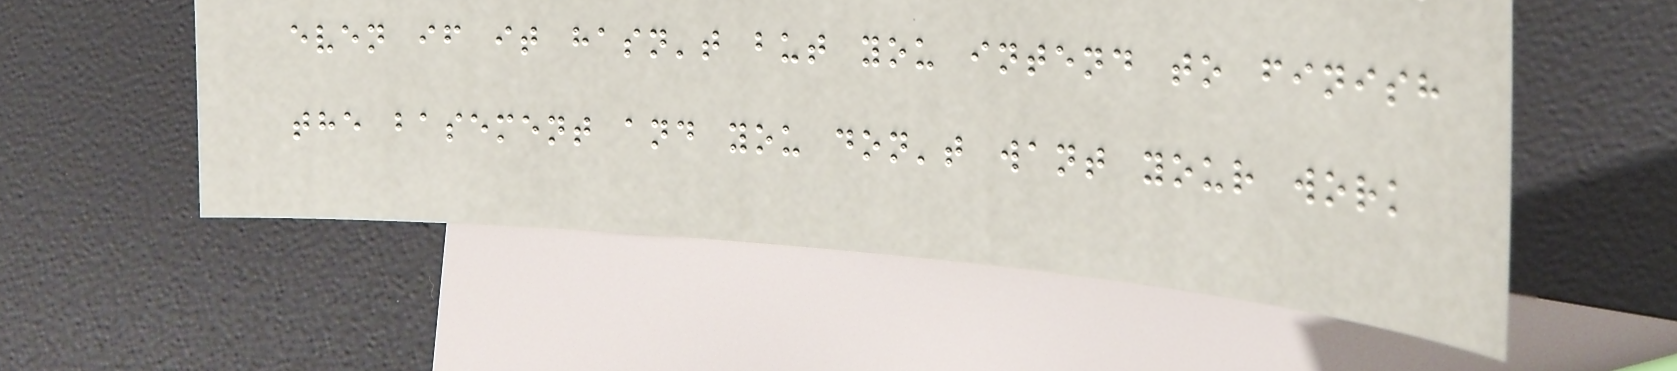even if it hasn't but you intend to finish
the basement and you don't want your work
